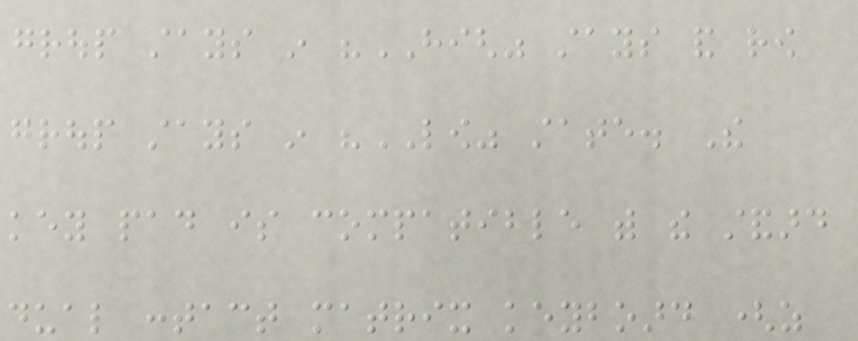group stays in "HIGH" stays and row
group stays in "LOW" state. The
key pad is compatible with the standard
dual contact matrix keyboard (as
